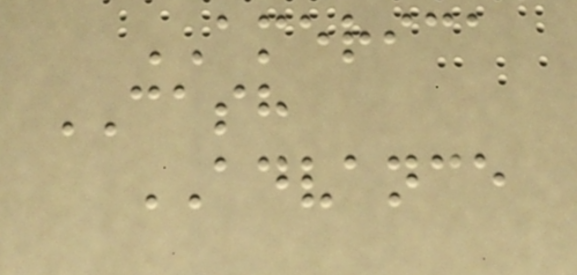AMERICA
CASH
ADVANCE
